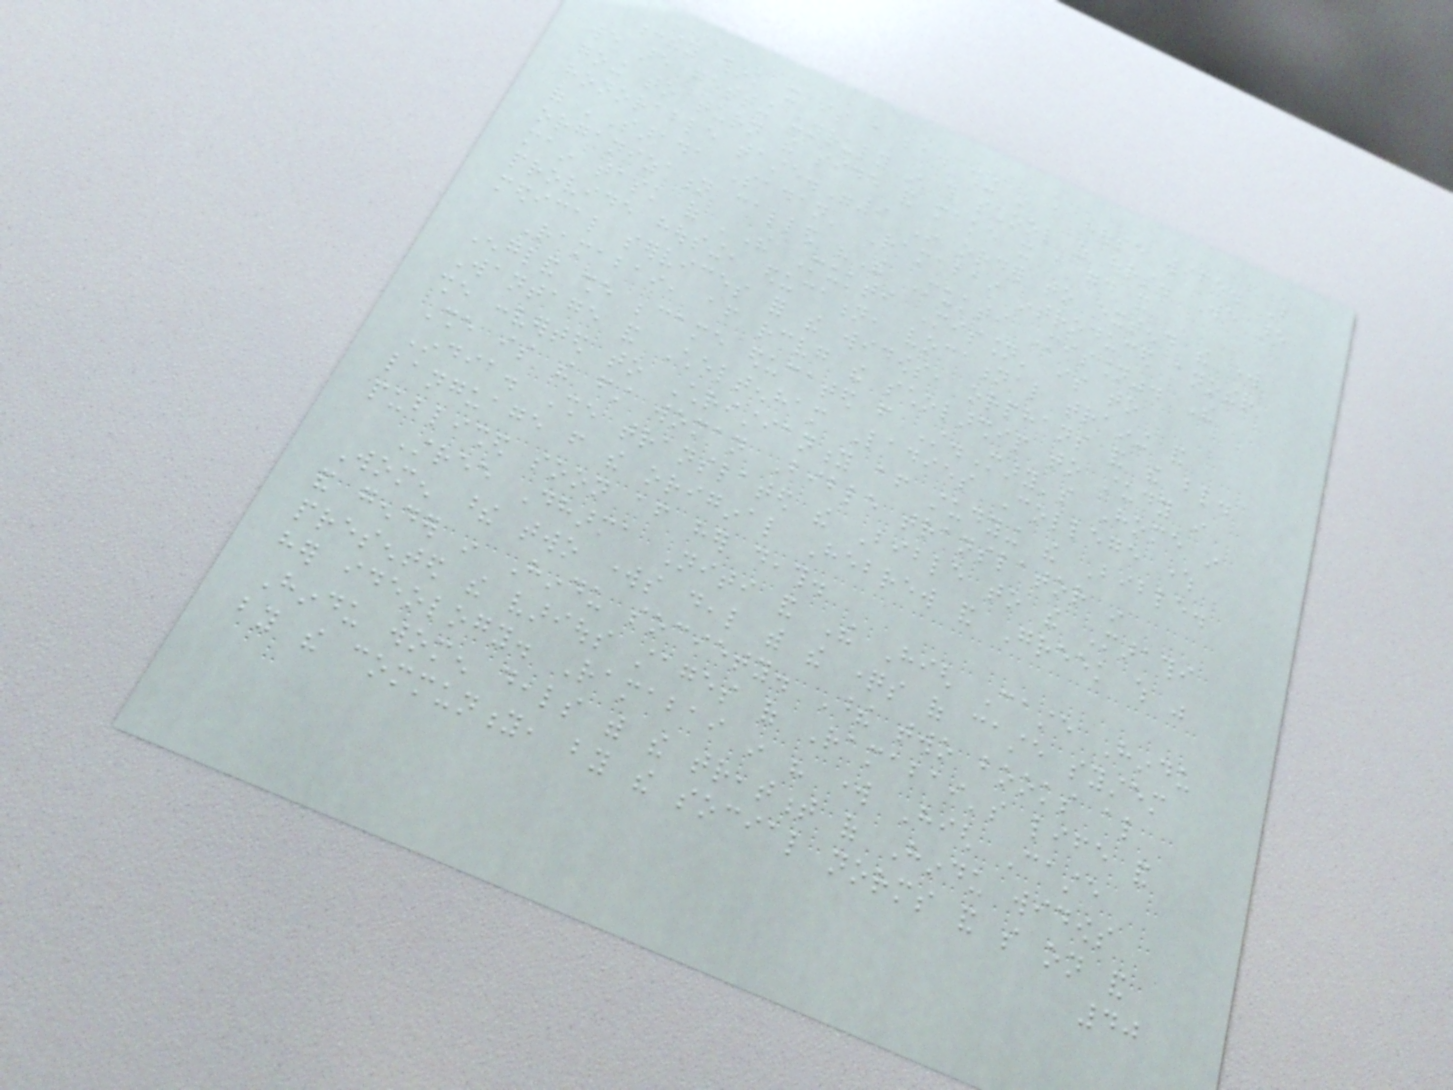:they think it is a bad thing in a house wife. But
we are getting unruly in this school of ours. We are
going to turn the side and make it a good and
honorable taste."9 In order to extend the work
of 'Sarada Sadan' Ramabai introduced another
organization called "The Mukti Mission". The
main task of 'The Mukti Mission' is to
provide housing, education, vocational training and
medical services for the widows, orphans and the blind.
Ramabai, after receiving the scholarship to study in
England she became educated from St.Mary's Home in
Wantage and Cheltenham Ladies College where
she converted to Christianity after studying the Bible.
She is the first woman Bible translator in
India. She translated the Bible to the Marathi
language from the original Hebrew and Greek which was
published soon after her death.
Stree Dharma Niti and The High Caste Hindu
Women these two works deal with the questions of caste system
and gender in Hindu society. These two books also
presented the various stages of Ramabai's life and
her ideology. Ramabai in his work High Caste
Hindu women deals with the treatment of Hindu widows
by the community, by the social norms and so on and
40
